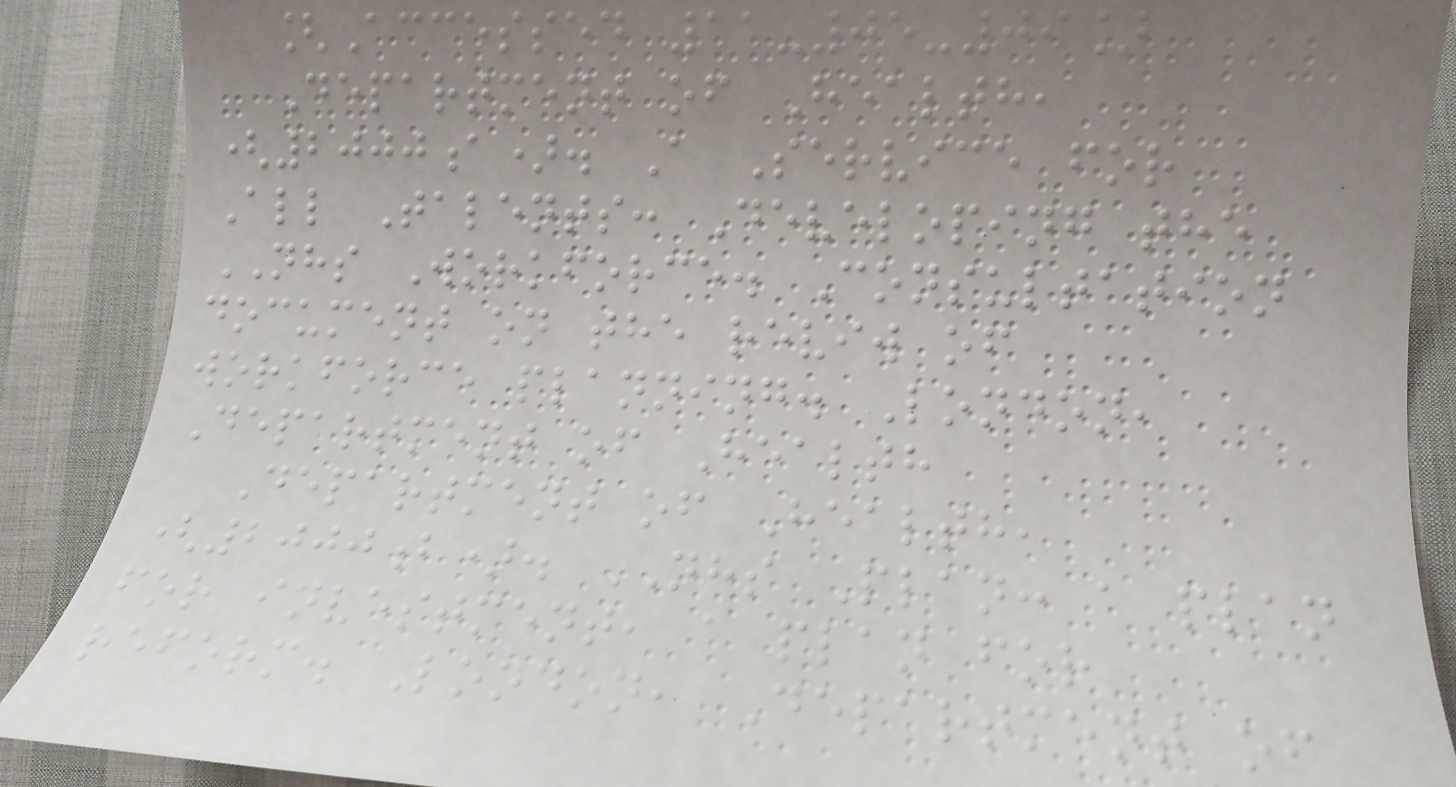[Accessed 11-05-09]
Department of Health,
(2000a). A Service for
All Talents: Developing the
NHS Workforce. Consultation
document on the reviw of
workforce planning. London,
Department of Health
Department of Health,
(2000b). NHS Plan: a plan
for investment, a plan for
reform. London, Department of
